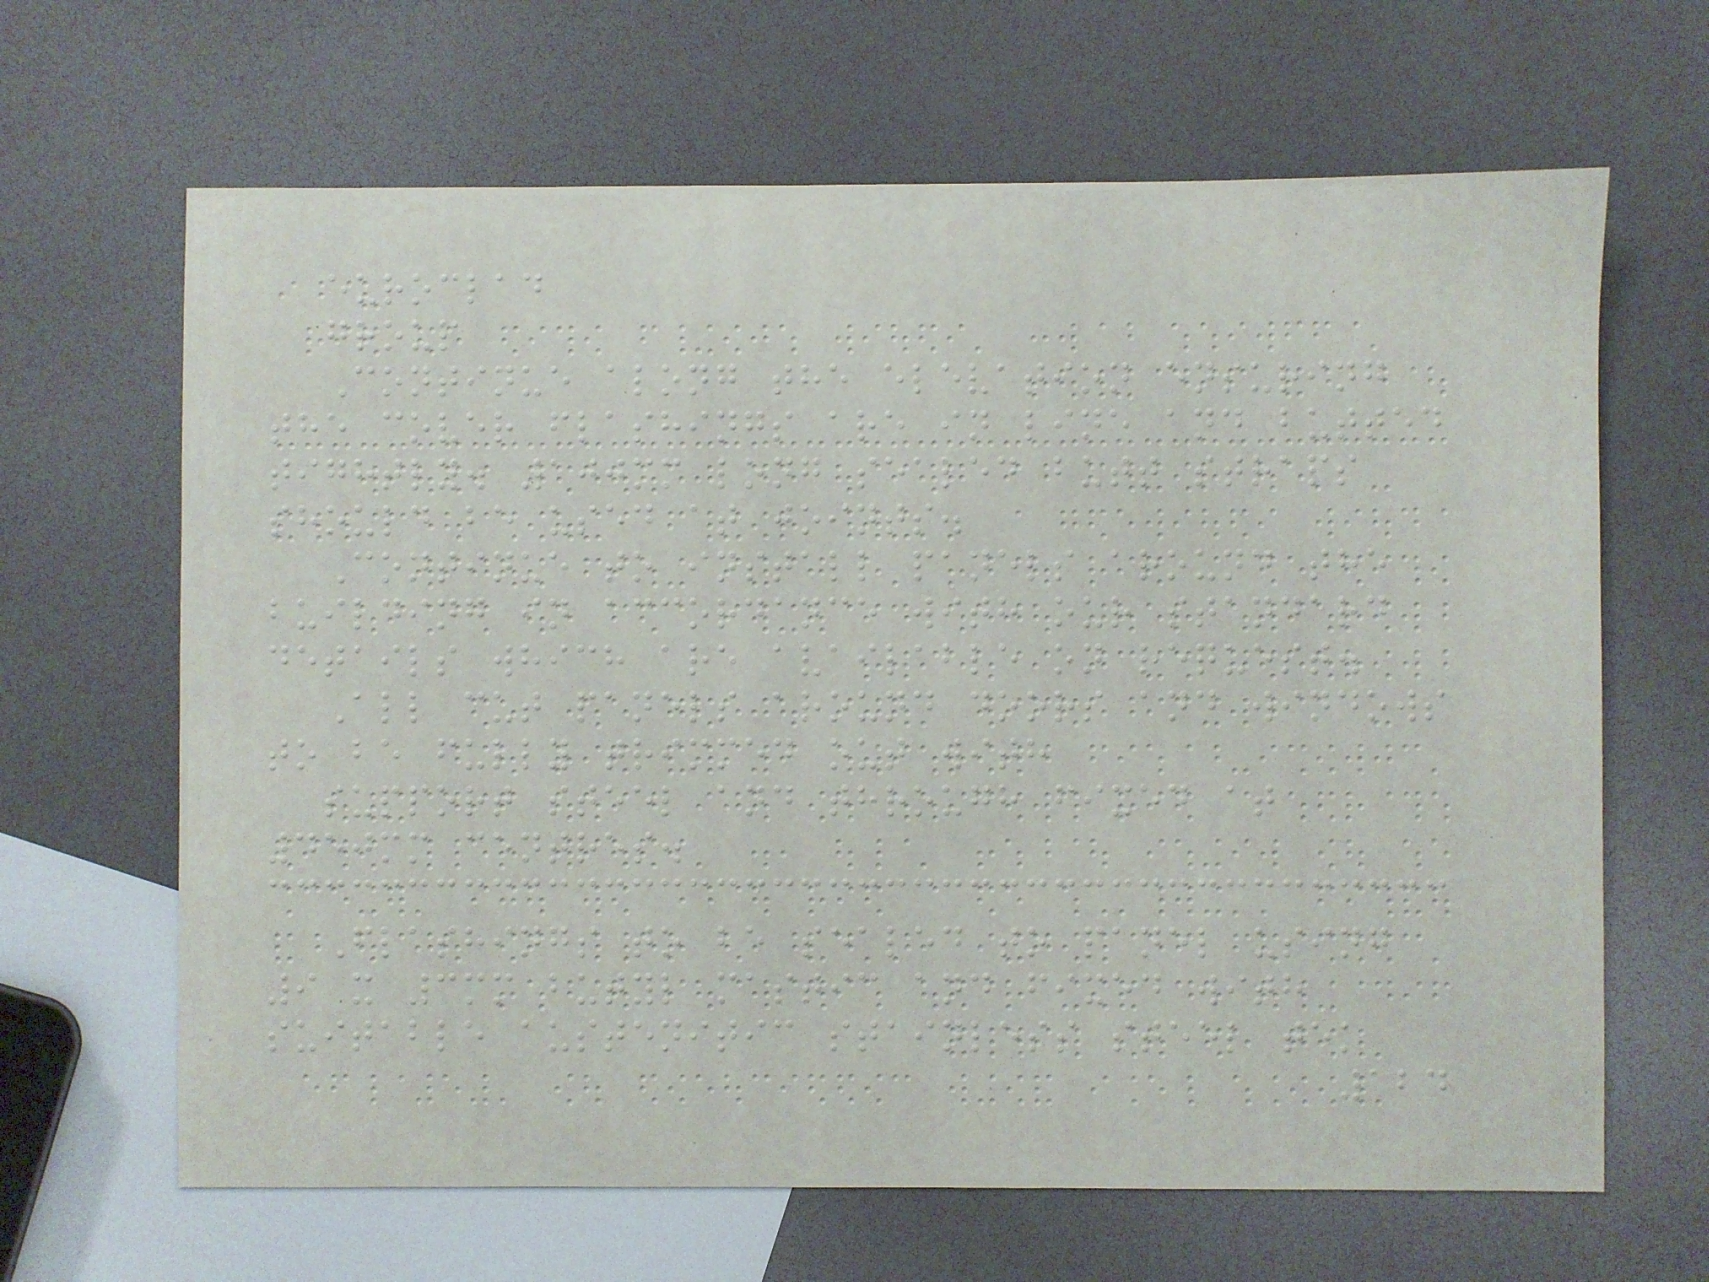euroclad
group
Continue along the elevation ensuring
the cover flashings are in line and butted
tightly. 100mm long sealed butt straps
should be used at joints.
Continue to install panels around the
building in accordance with our standard
details which are available on request.
All cut panels around doors and windows
to be fully trimmed out with
support steel and through fixed at
450mm centres.
Flashings to be sealed to panel using
9 x 3mm butyl mastic and fixed with
suitable austenitic stainless steel tek
124
